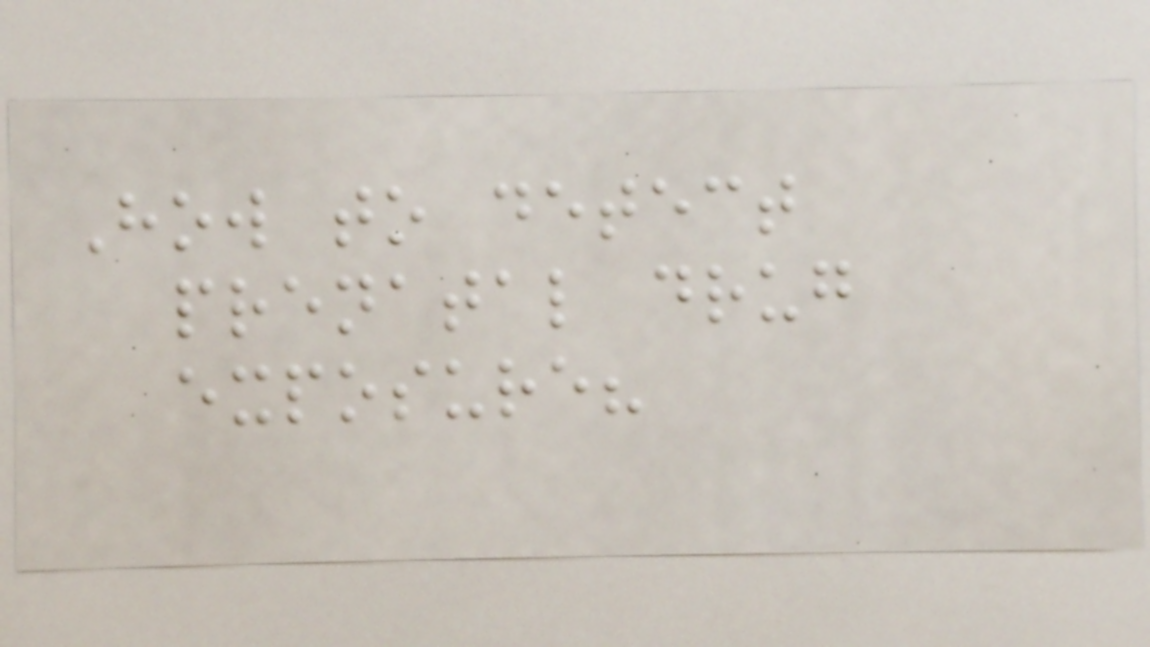How to detect
prenatal drug
exposure?
